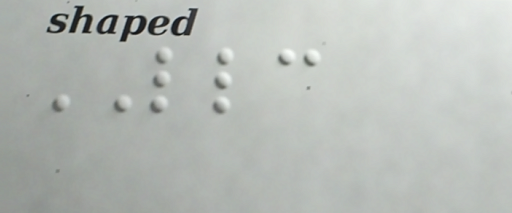LLC
